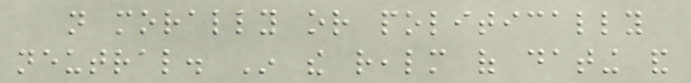not morally or politically
neutral. In the realm of dating and
